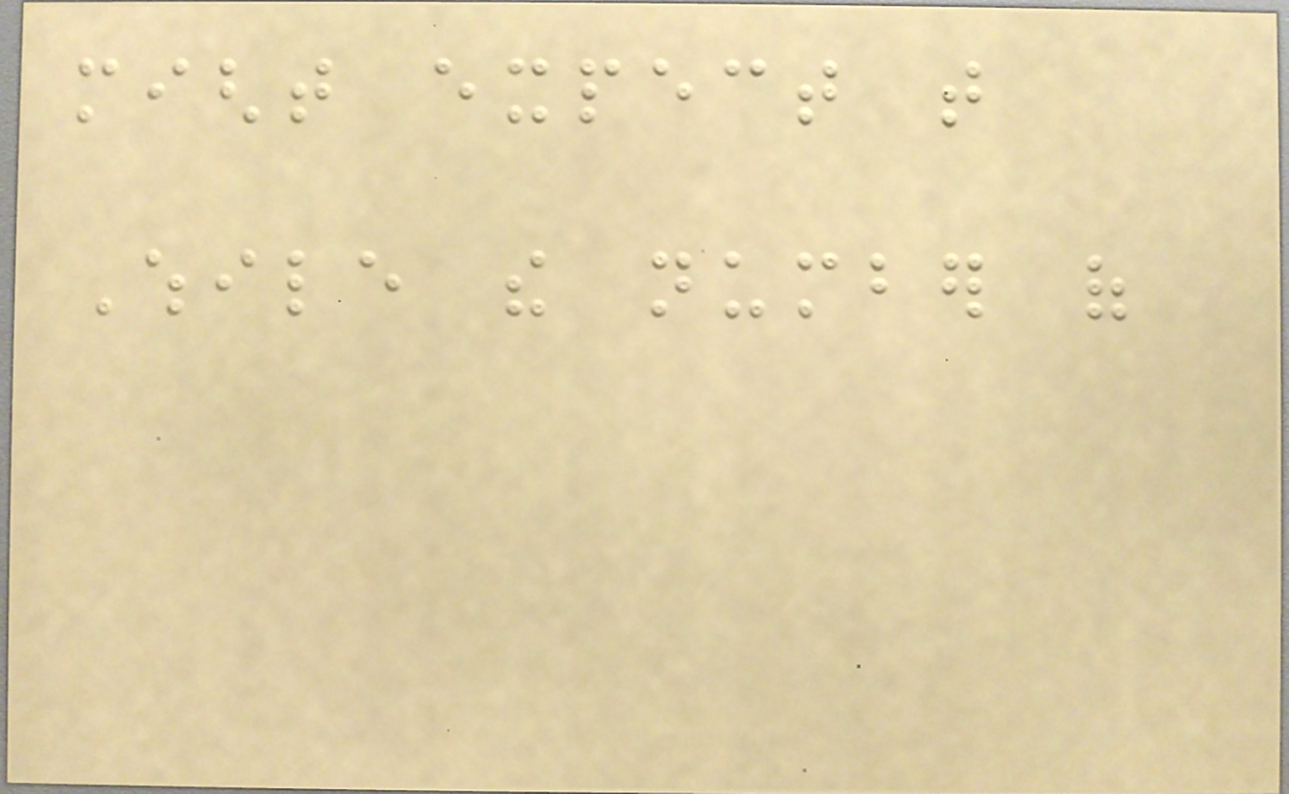might expect that
While the number of
